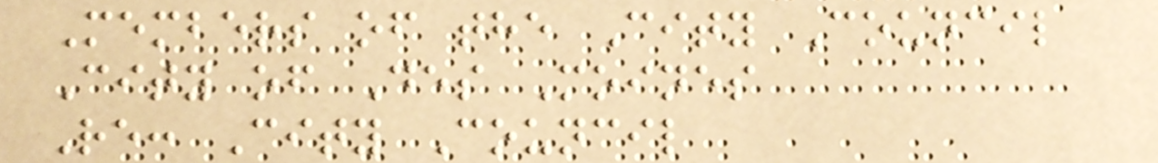Members of the City Council
City of Des Moines
Re: City Council
